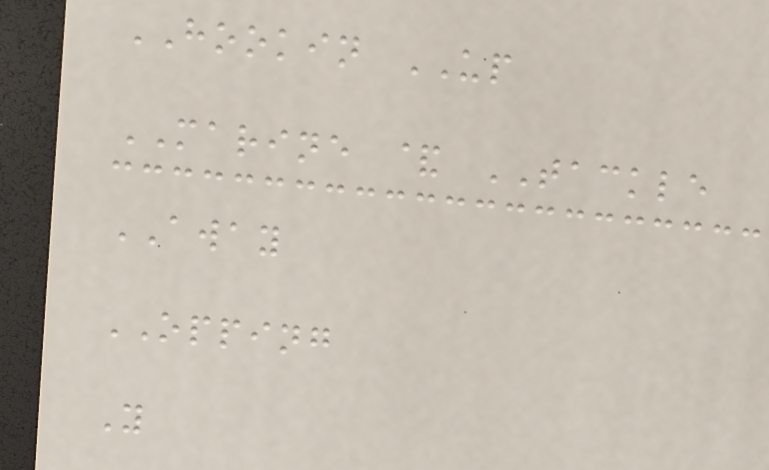HOOKIN UP
MARINE & TACKLE
AWAY
OPPING
Y
